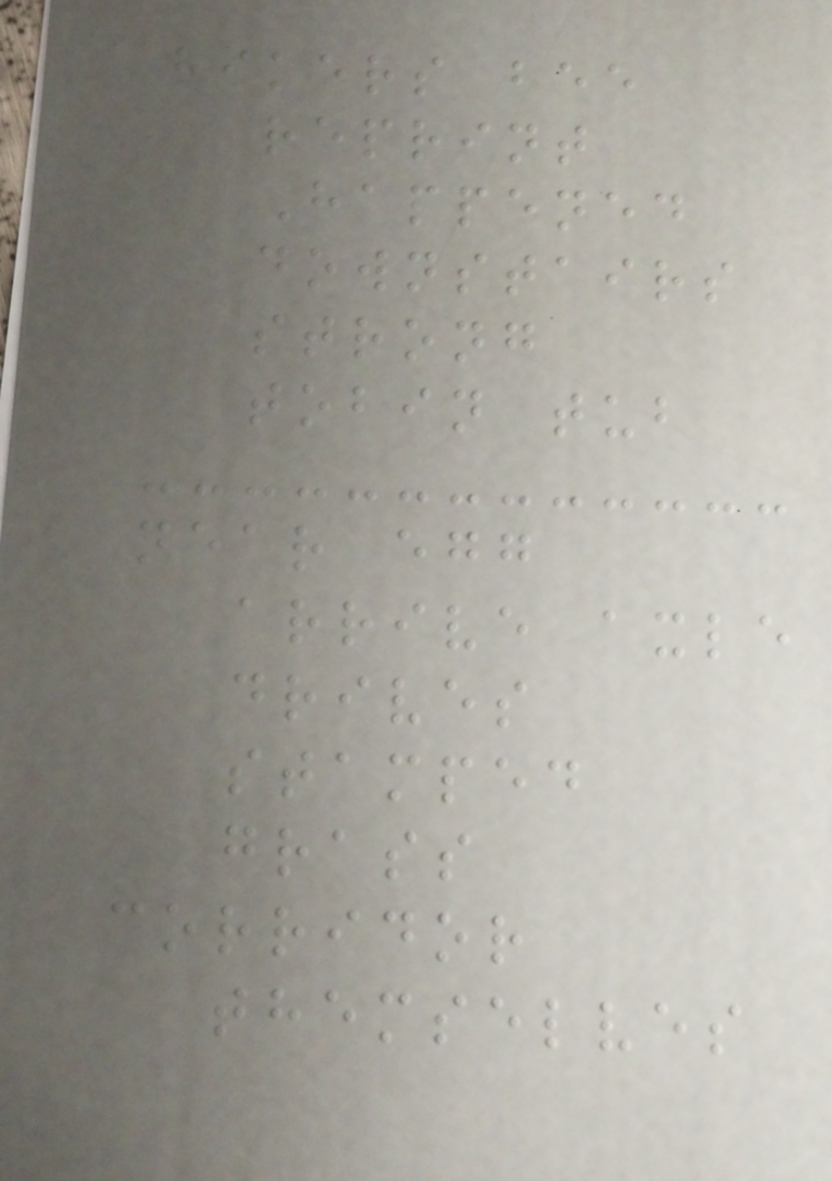hikers bee
reprint
Happened
downstairs
strong
tobin tub
near egg
arrive axle
drives
stamped
grass
corridor
themselves
